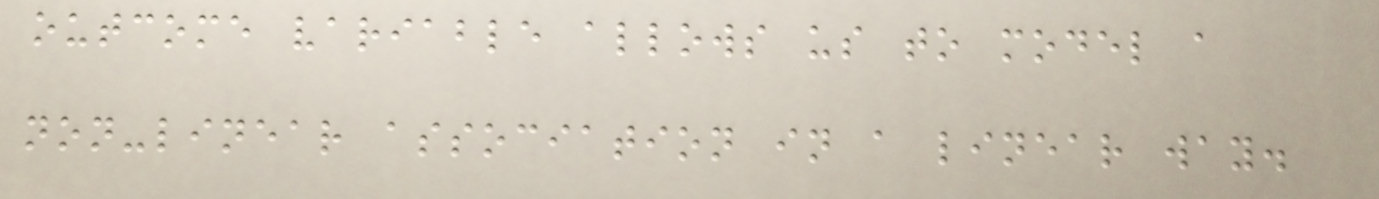outcome variable allows us to model a
non-linear association in a linear way.
